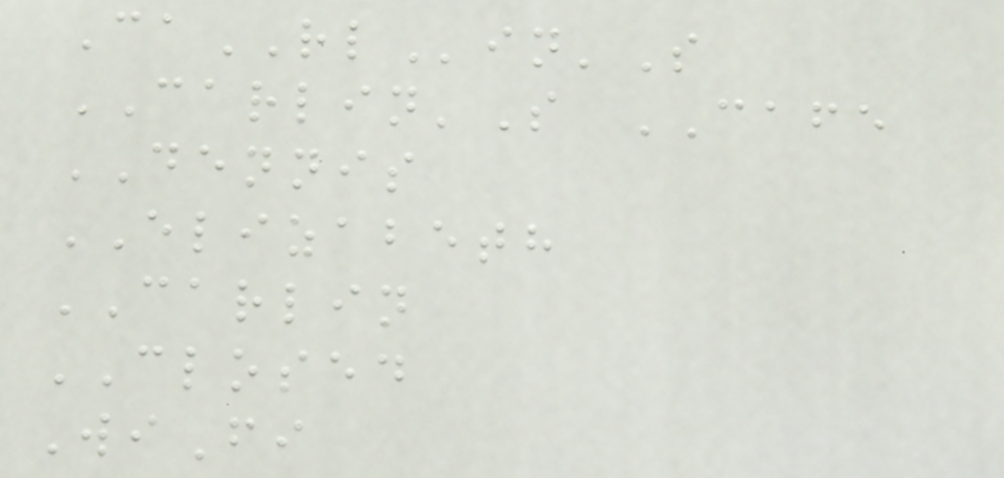CaRLin'S
CARLIN'S CAFE
DENNIS
ELIZABETH
CARLIN
CLOSED
WiFi
